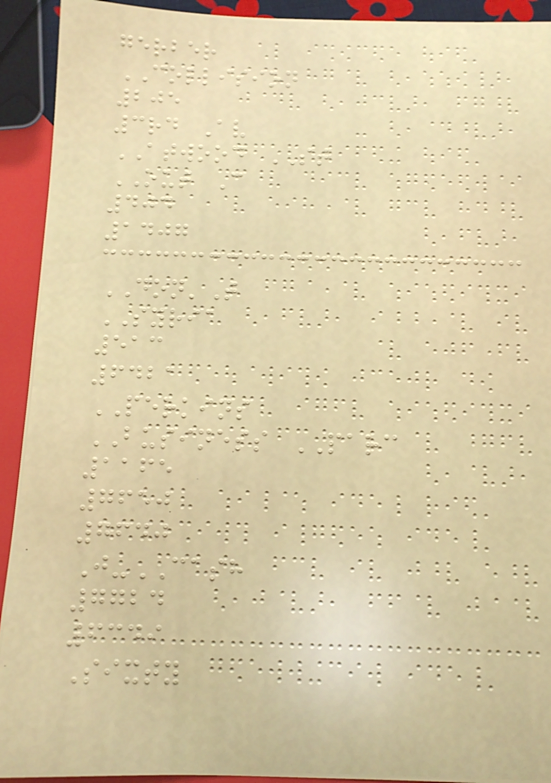gerber
COLLISION
205
3rd Av
ATWOOD ST
OUT C
404
1407
DON'T
SYRIA
513
6421
PERKINS
BUSINESS PARC
1165
7650
7640
J-CASH
7724
6349
Sixty
